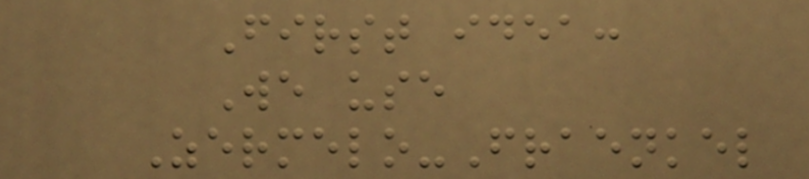First idea:
We use
Zermelo-Fraenkel
